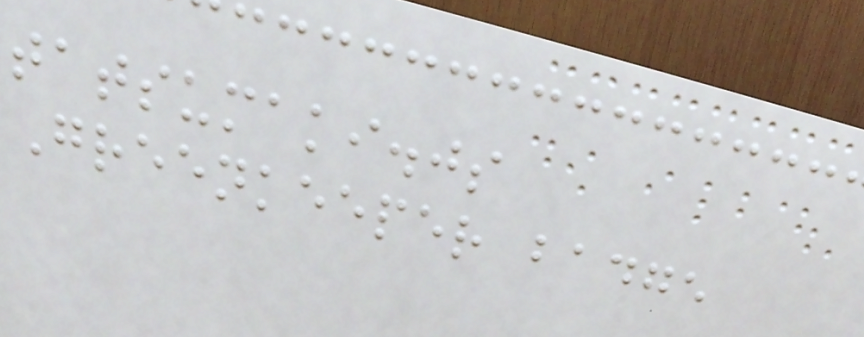tatsumaki.js
Greenkeeper badge
